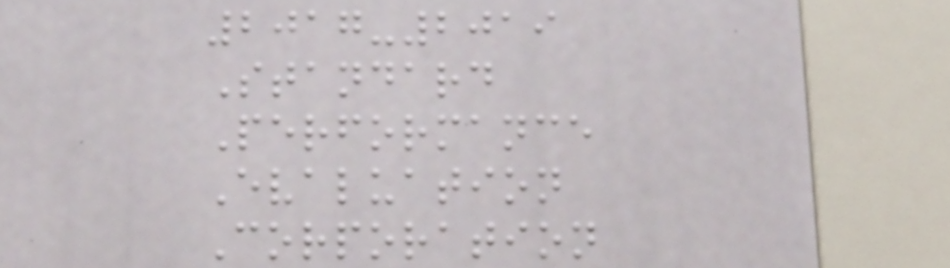2017-2019
Standard
Performance
Evaluation
Corporation
